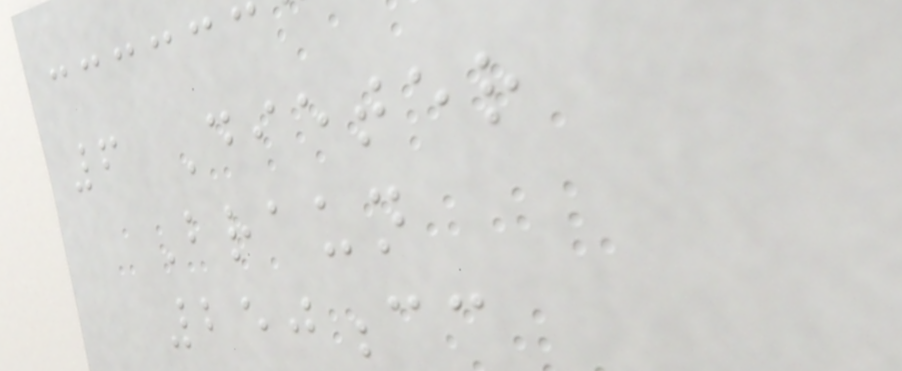6 Dieter
Braun
250cc
